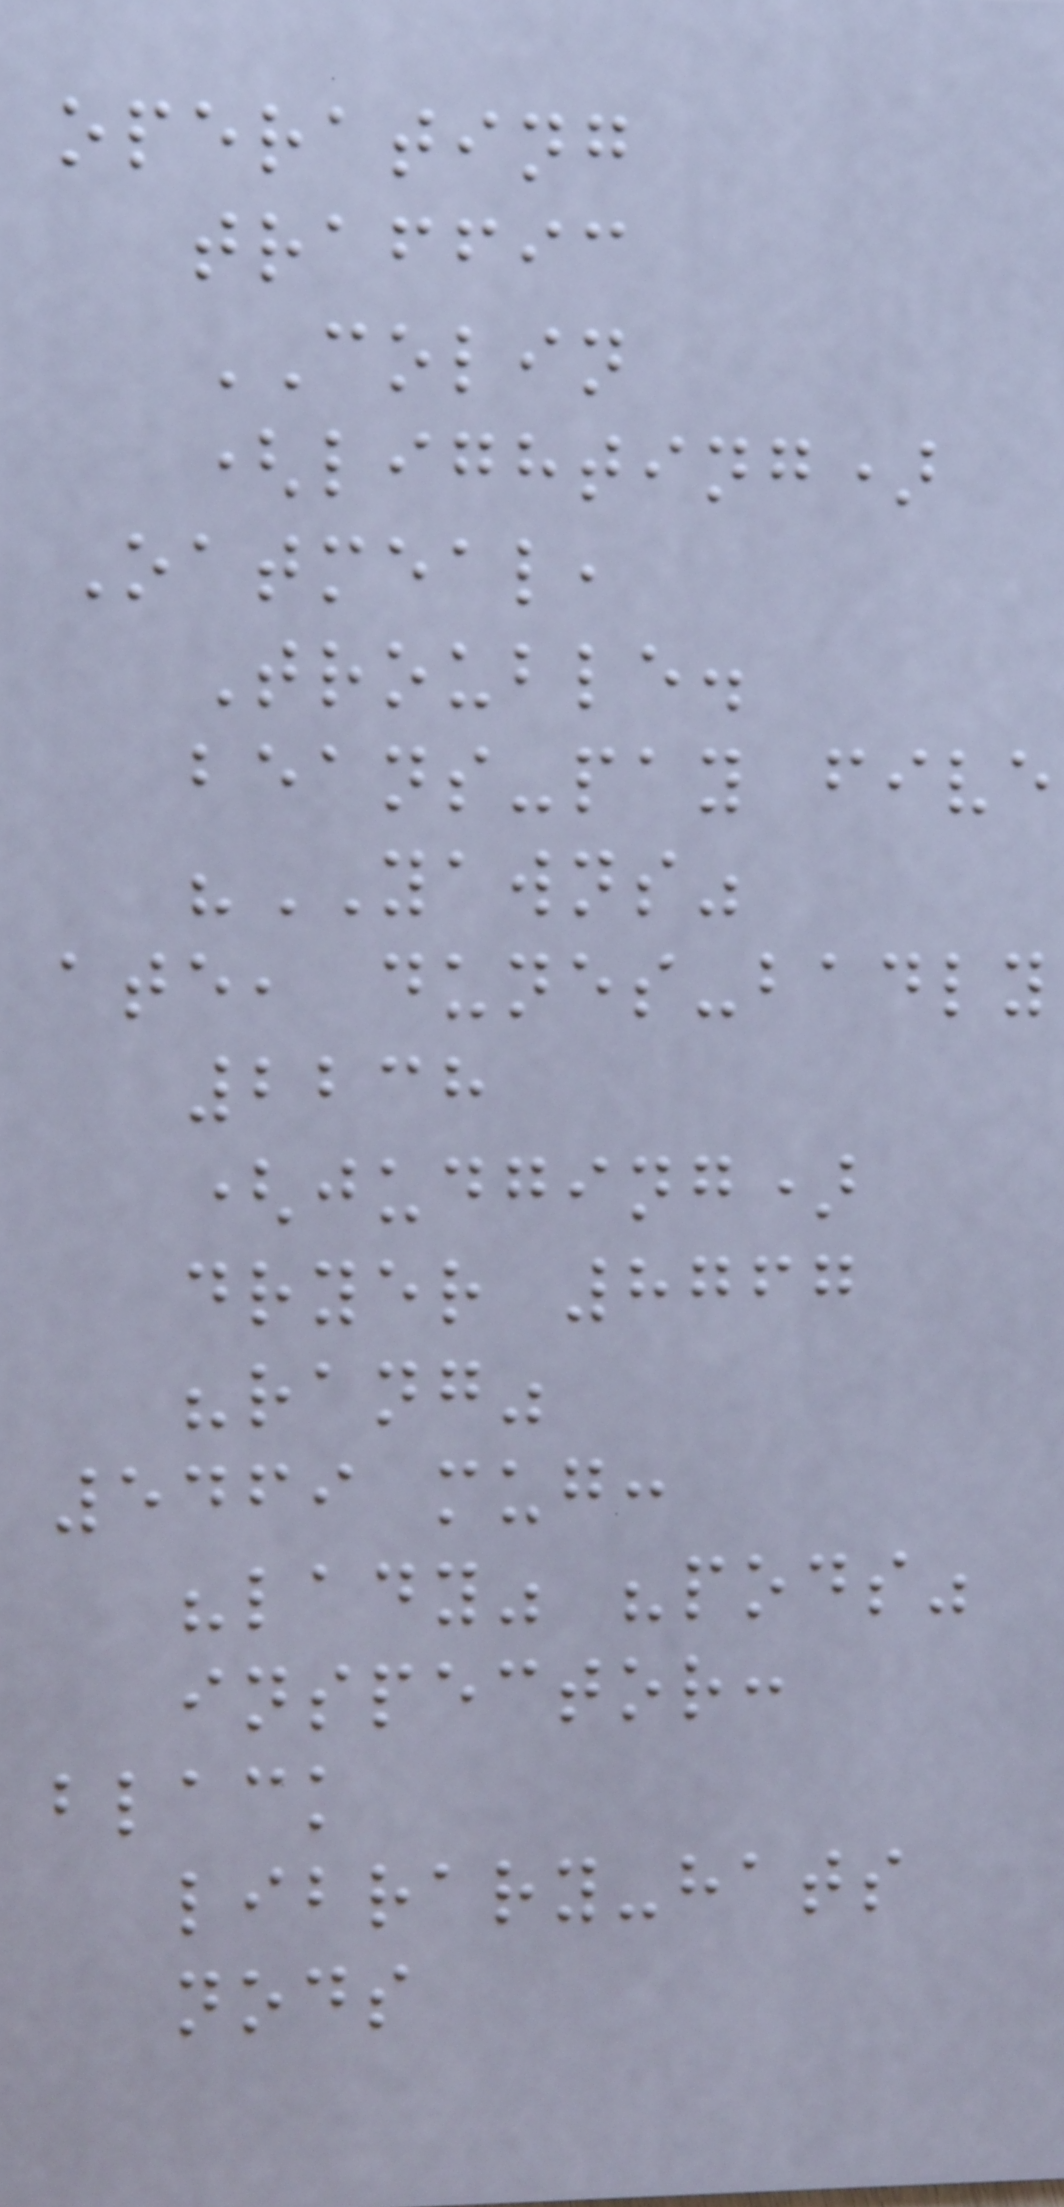operating
traffic
COLIN
(lighting)
Oatmeal,
Trouble.
beans-pay five
"YAWNS"
ate, dunes-badly
2238
(judging)
dryer 8767
"rang"
5469 mug:
"lady" "pods"
inspector:
black
library-hats
nods
